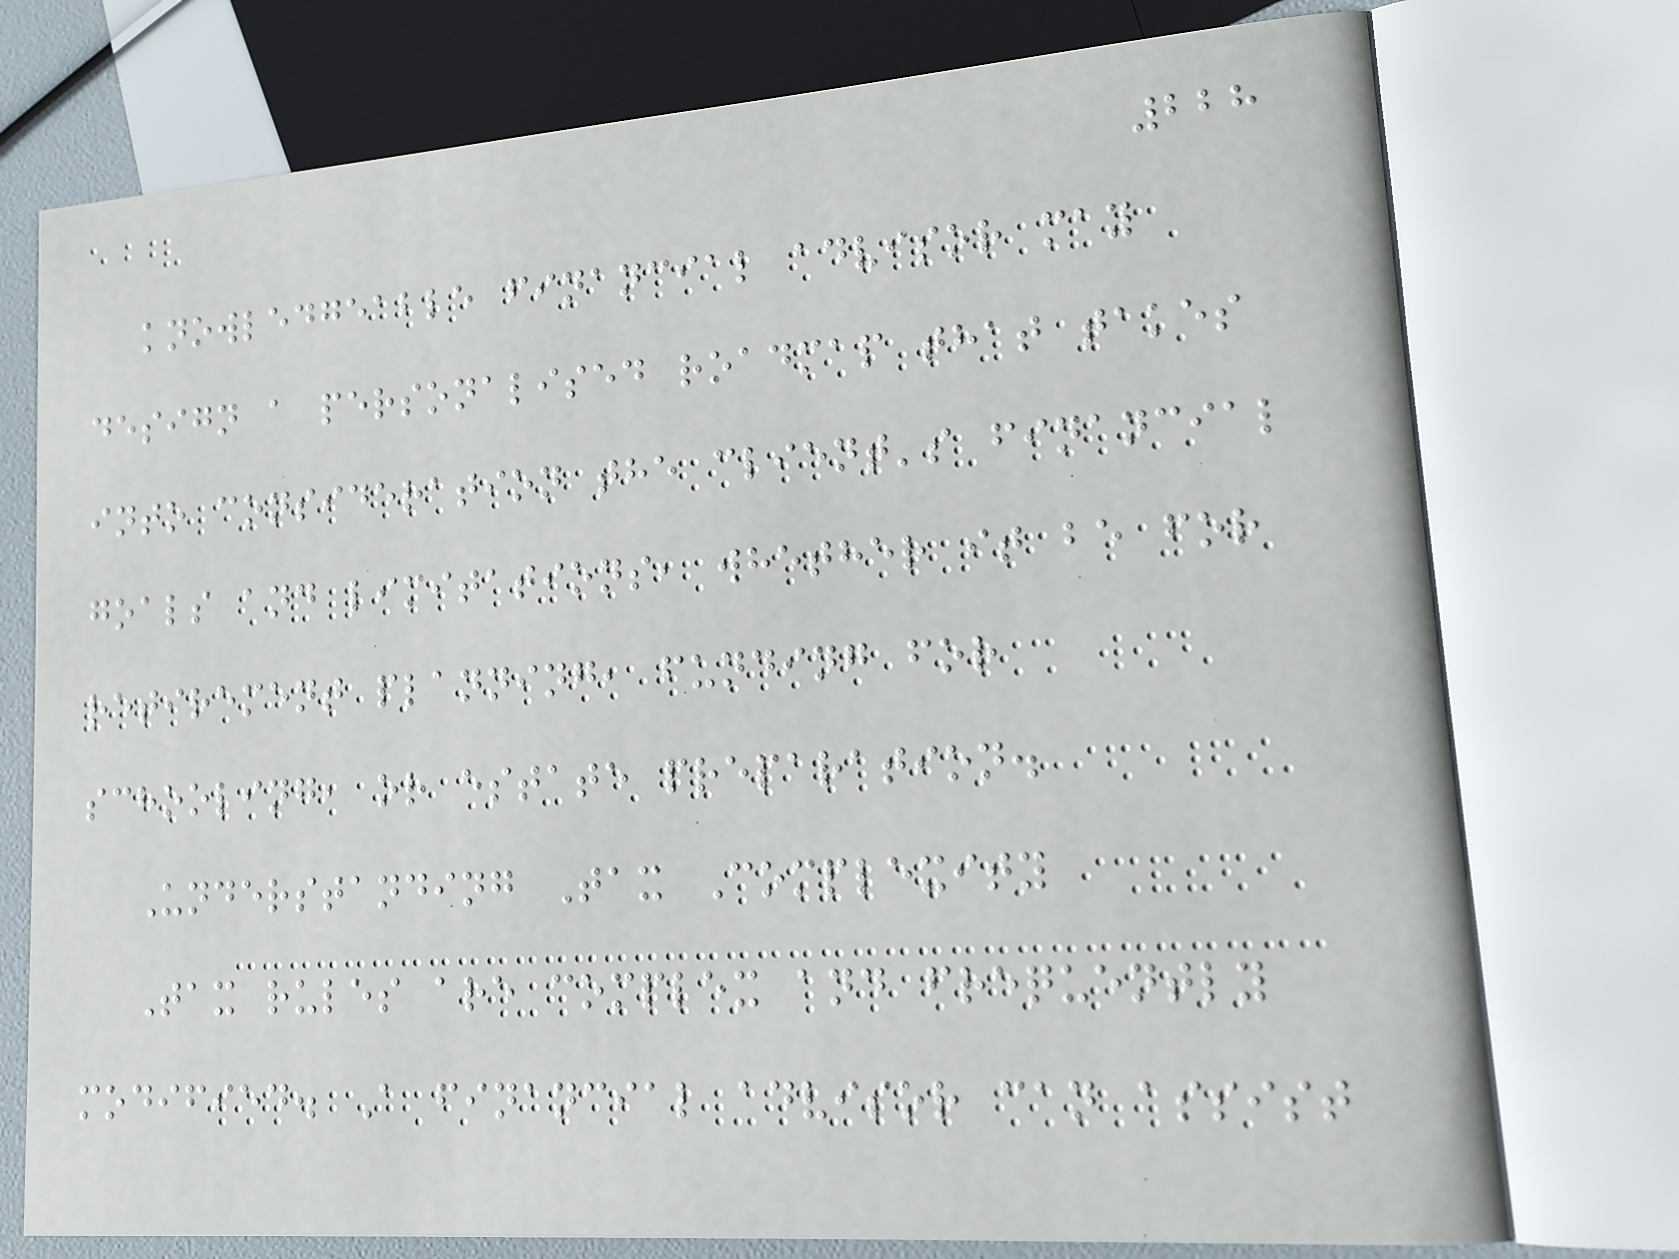228
knowledgeable financial advisor may
design a personalised roadmap that takes
into consideration the client's financial
goals and limitations, whether it be for
retirement planning, funding for
schooling, or estate preparation.
Understanding Tax Complexity
Tax rules are complex and frequently
modified. A financial advisor can assist
